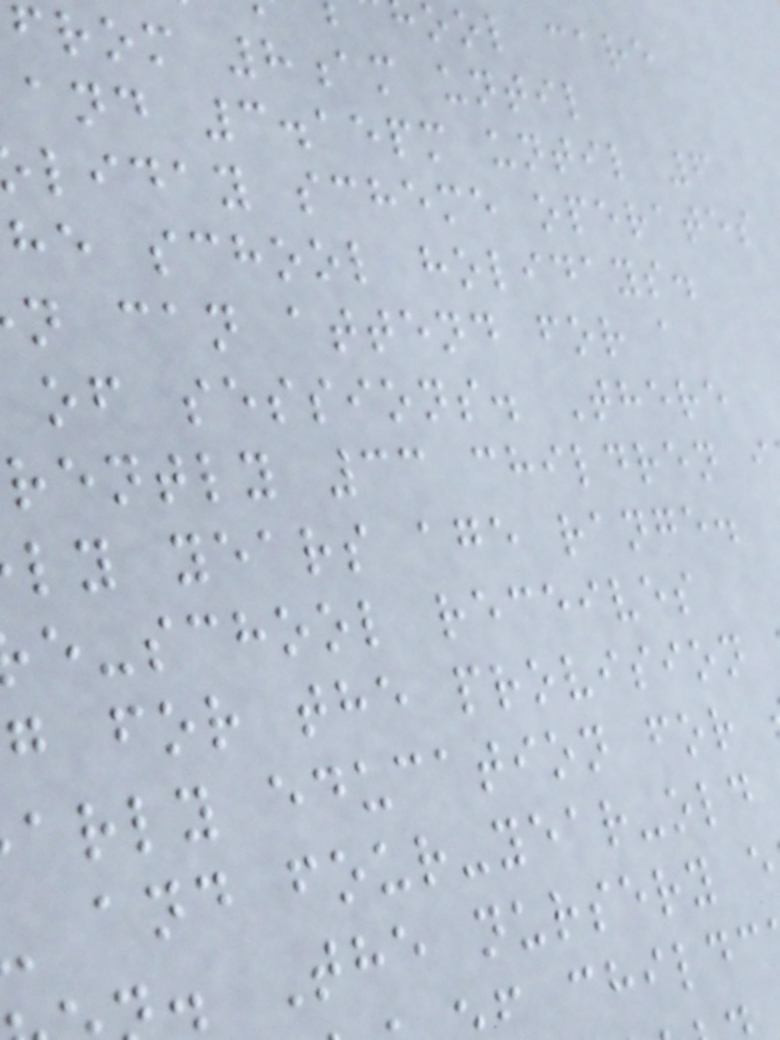ool care
from 8am until
and 3.15pm until 6
liday scheme operates
he school holidays.
n can attend for a
of sessions. There
rently 33 children i
ly years age range.
e-school receives
g for the provision
arly education for
and four-year-old
. The nursery e
